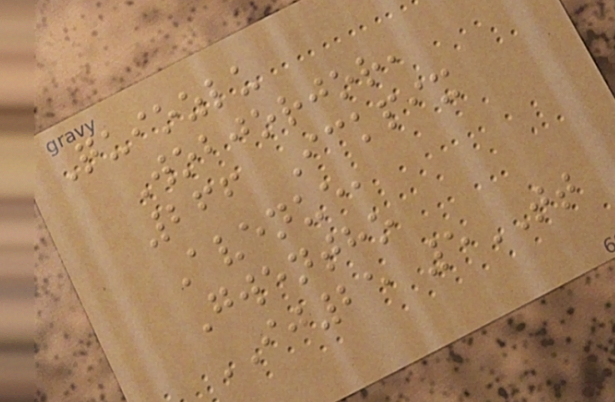Quiozlu
Wobjorjor,
266 Ickpix
Avenue,
Gwentho
IJ25 5TT
